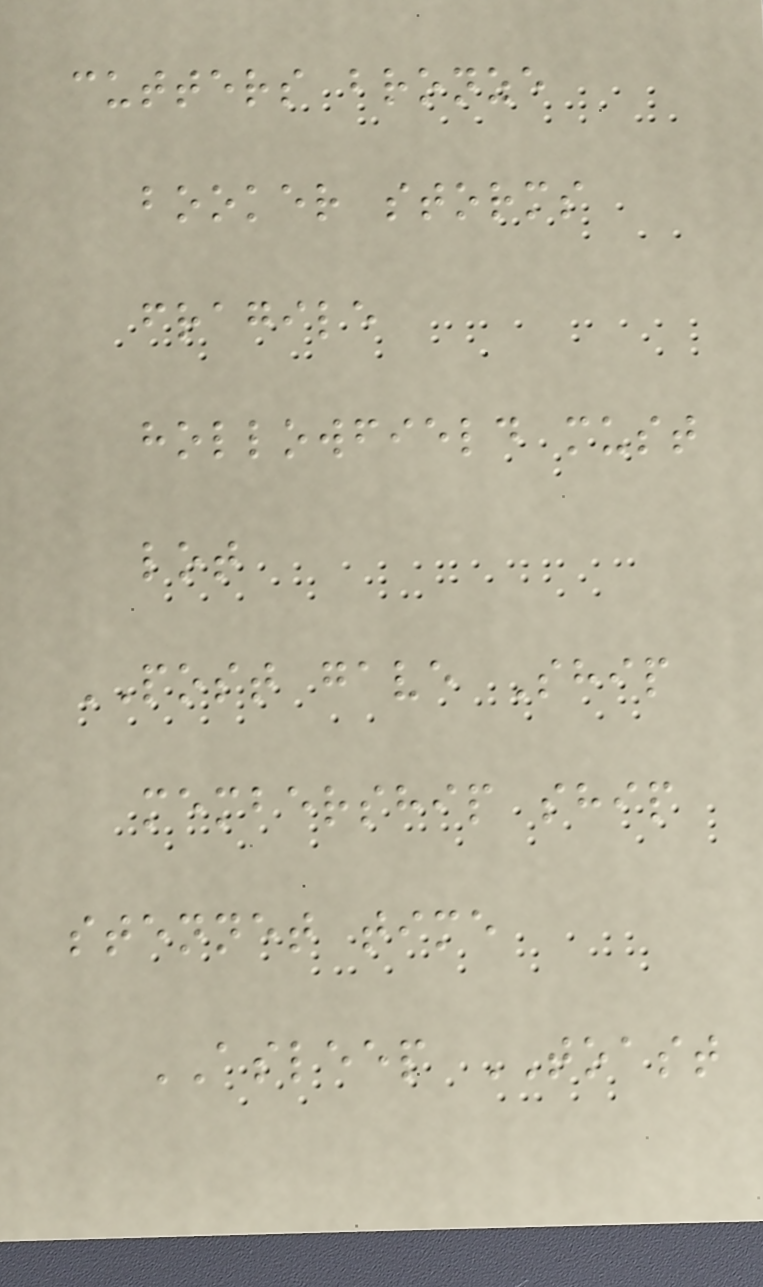cutters bronze
booker storms
fragile
hollowfield must
lot
POST gave Ship
membership ship
stennet time
ASLEEP TOAST
